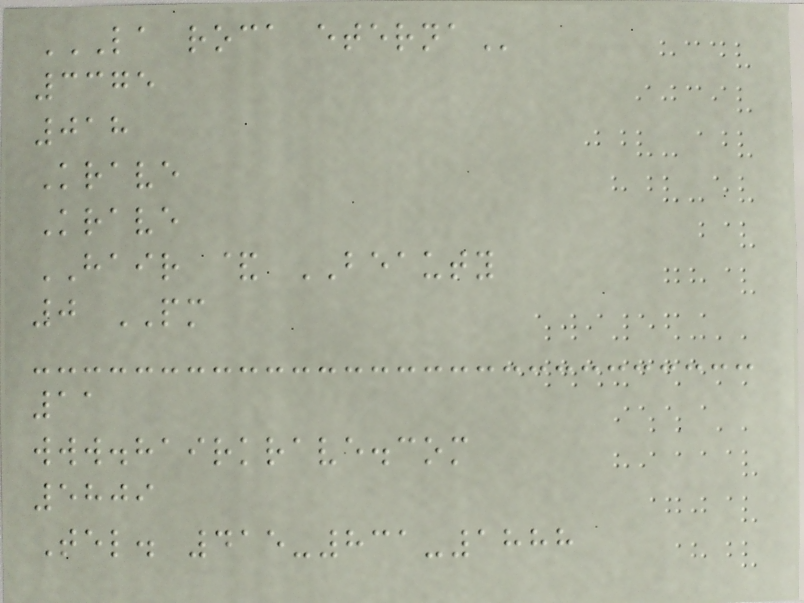LA ROCA ETERNA
3375
018
Krave
Krave
HAIR & BEAUTY
0 PM
11
www.hairkrave.com
5809
Tel. 415-831-1888
